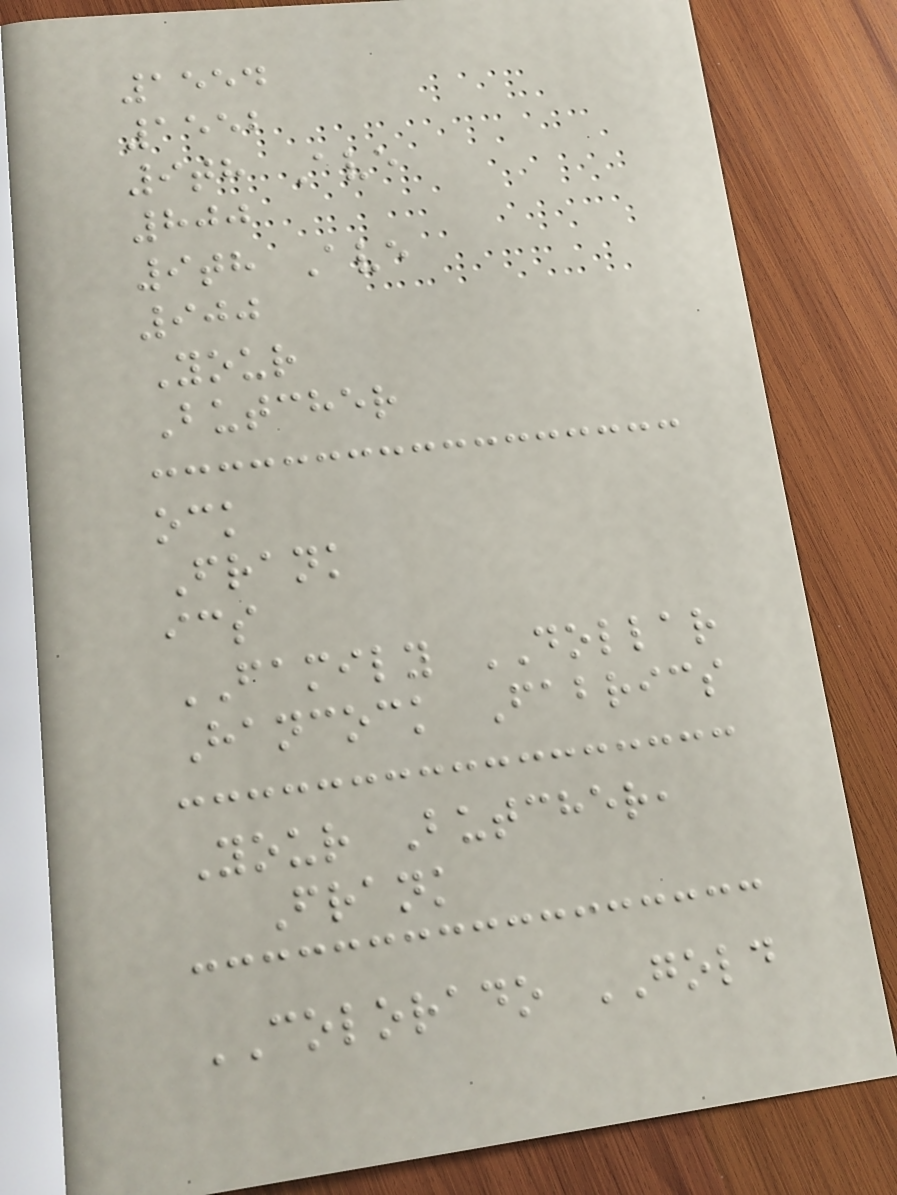1554
1552
9th Ave
800
9th Ave
900
Your
Butcher
ock
Frank
ics
FAMILY DOLLAR
Hancock Fabrics
Your Butcher,
Frank
COLORADO GOLD
